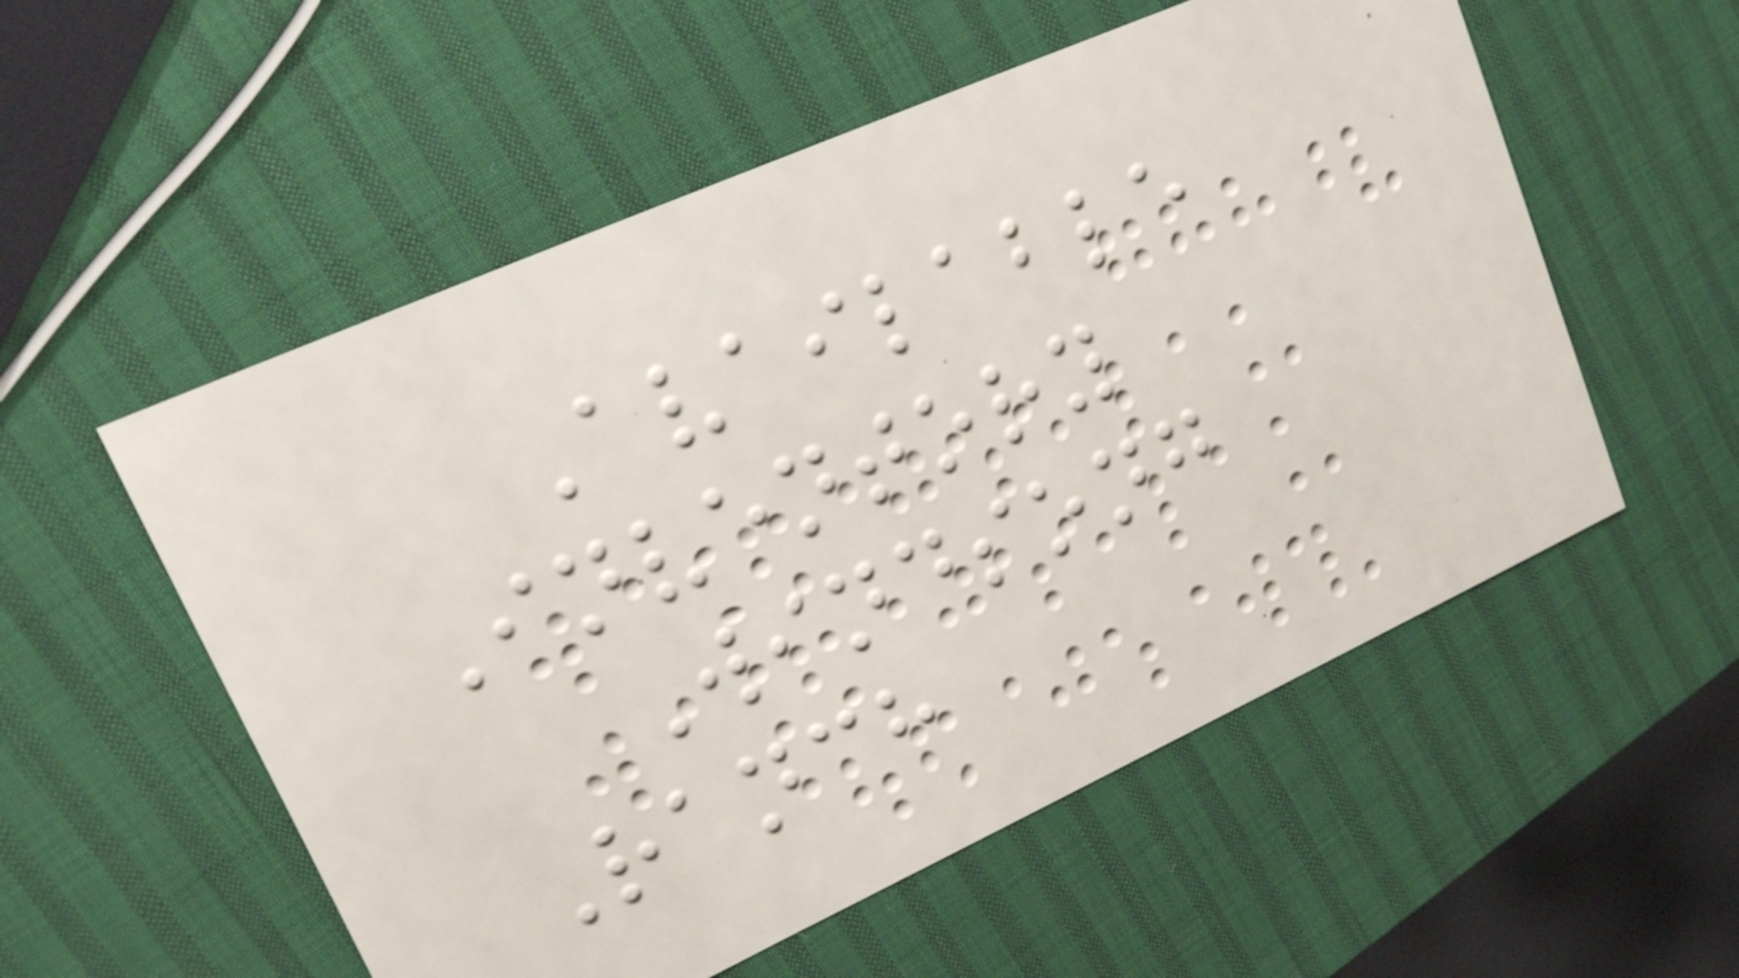Available
Inventory
Windsong
Ranch
